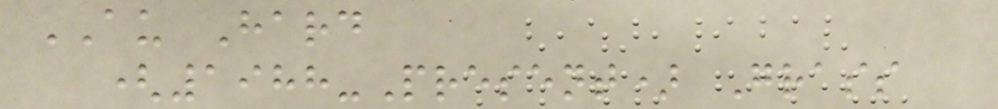AU Hard
(1988-Present) Grass
